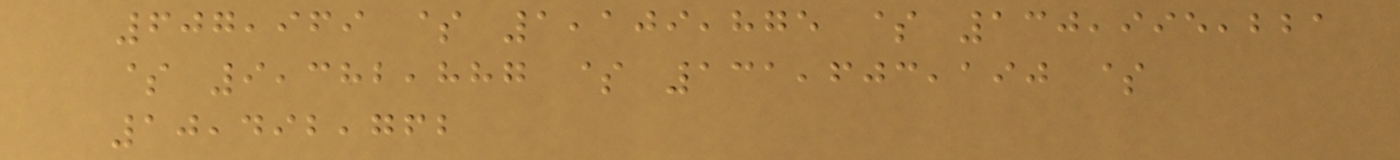607,969 $ 1,109,875 $ 130,995,221
$ 9,382,887 $ 131,603,190 $
10,492,762
